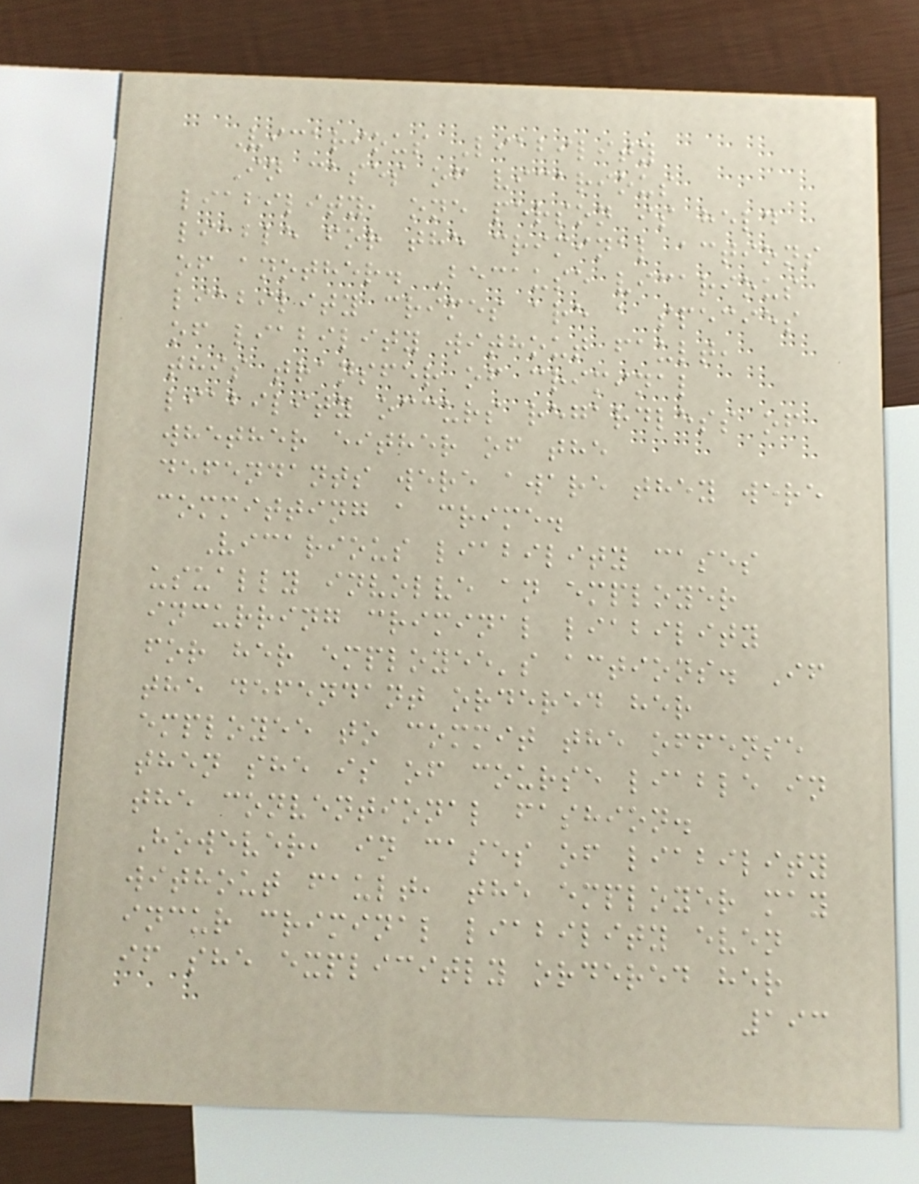Vicarious Liability
In cases of vicarious
liability, one person is held
liable for the criminal actions
of another. Because vicarious
liability crimes are a species
of liability without fault,
this transfer of criminal
liability occurs regardless of
whether either of the
defendants were aware they were
committing a crime.
Vicarious liability cases
usually involve an employer
incurring criminal liability
for her employee's actions. If
the defendant ordered her
employee to commit the offense
then she is of course liable in
the conventional fashion.
However, in cases of liability
without fault, the employer may
incur criminal liability even
if she explicitly ordered her
193
